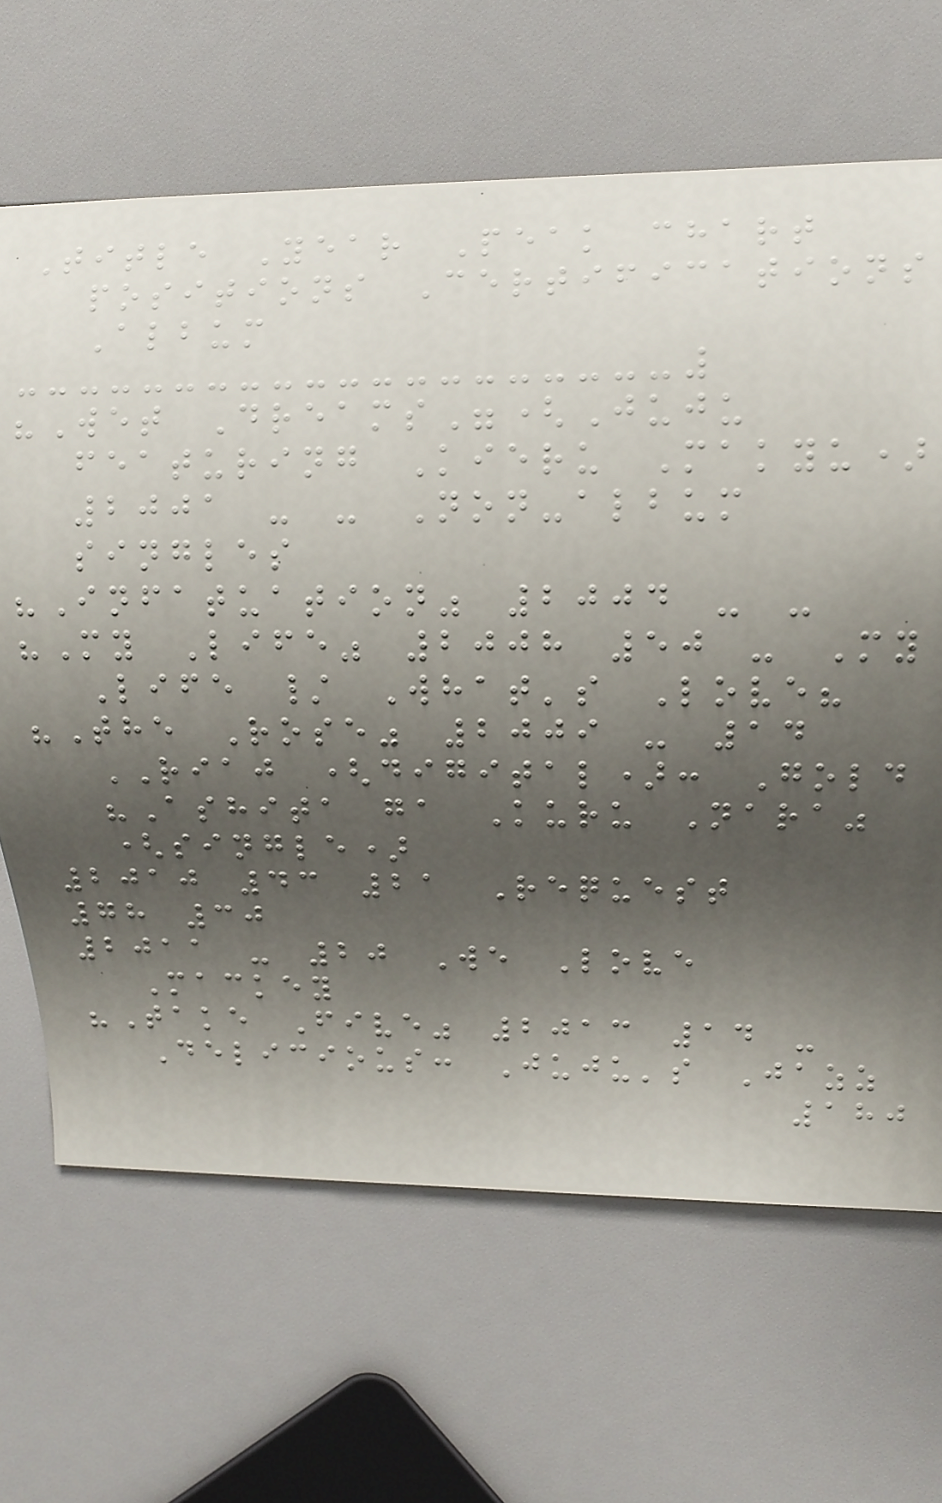Title Year Peak chart
positions Certifications
Album
"Wet Dreams"(Juju
featuring Kieru Makyu)
2001 - - Non-album
singles
"Infatuation" 2004 - -
"My Life" 2008 50 - My
Life / What's Love?
"The Rose" 2009 - 14
RIAJ (digital): Gold
"Ashita ga Kuru Nara"
(single)
2010 43 21 Request
78 30
2011 - 20 We Love
Mackey
"Take Five" 2013 14 -
Delicious: Juju's Jazz
180
